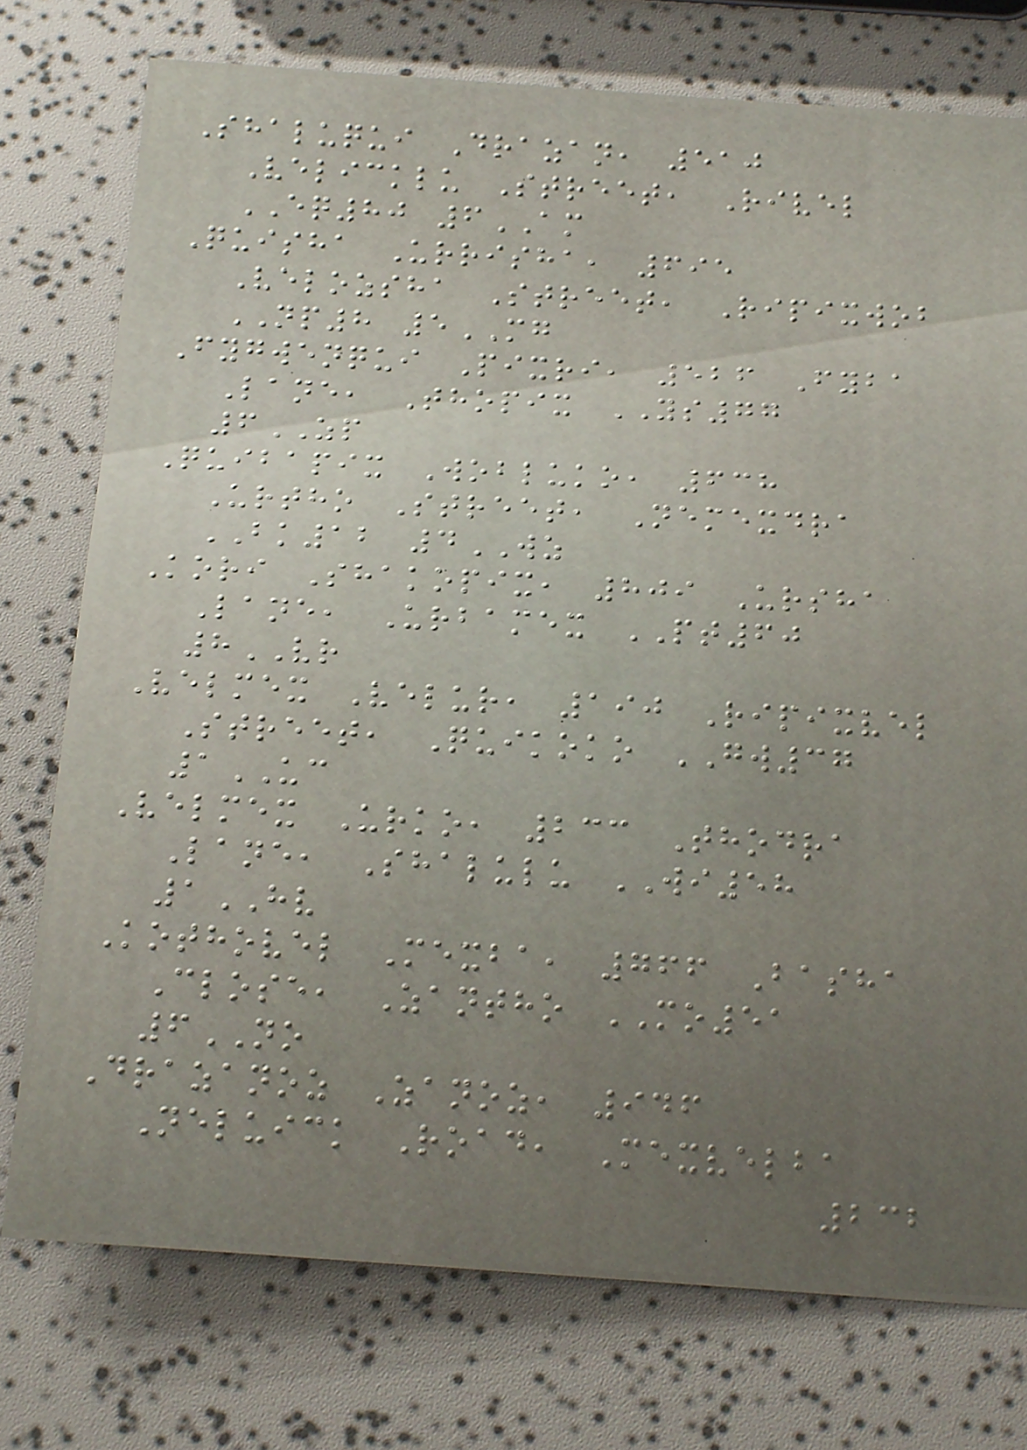Shaluqui Drazan, 510
Velicklu Street, Rivel
EQ80 6AM
Quisha Urrisha, 695
Velozsha Street, Ripixwob
NP8 5MG
Fygwenqui Pixri, 526 Fyba
Lane, Thopix YS77
6ZP
Quibapix Wobluko, 638
Urtho Street, Nemexdra
BK12 4WZ
Kori Shakopix, 809 Ursha
Lane, Urbamex PT60
8VR
Velmex Velur, 190 Ripixvel
Street, Quikoko GW37
1UC
Velmex Urko, 233 Thodra
Lane, Shalulu WI58
1HV
Kothovel Mexba, 766 Basha
Close, Zantho MO51
6NO
Drazanoz Zanoz, 946
Neluick Road, Mexvelba
232
